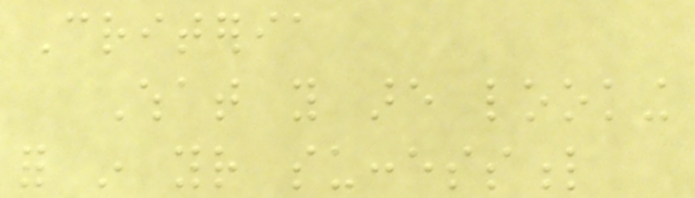Criteria
What you are looking
for in your successful
